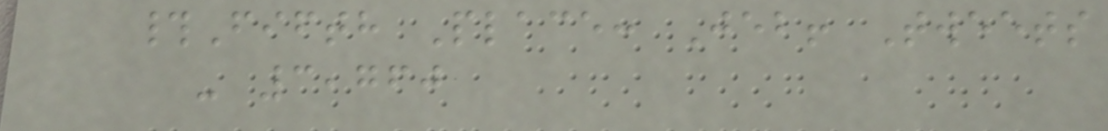#Fifth Place: Jeb! Tweets
- 3,760
